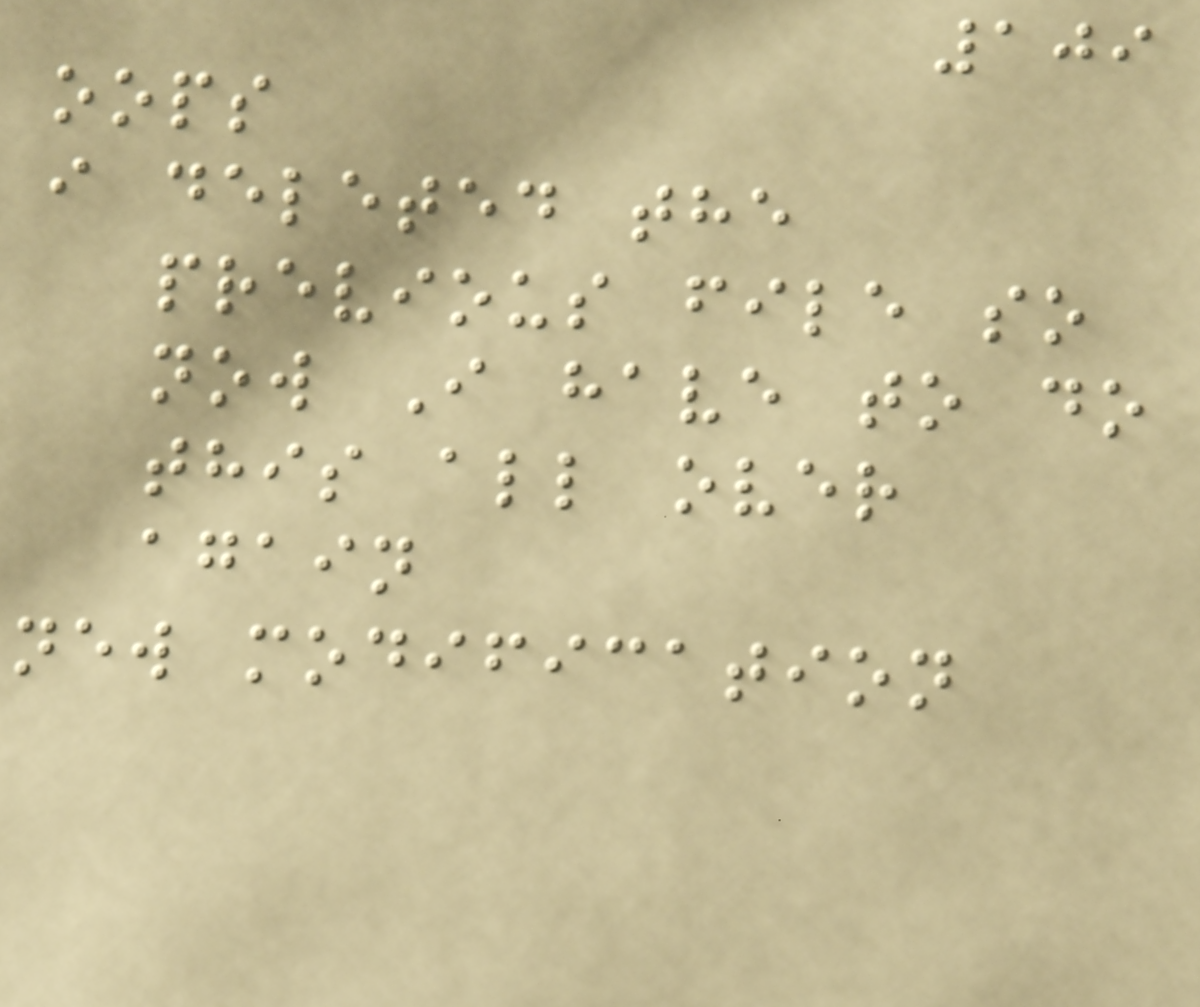109
oops
i deleted the
previous file so
now I have to do
this all over
again
new modification
